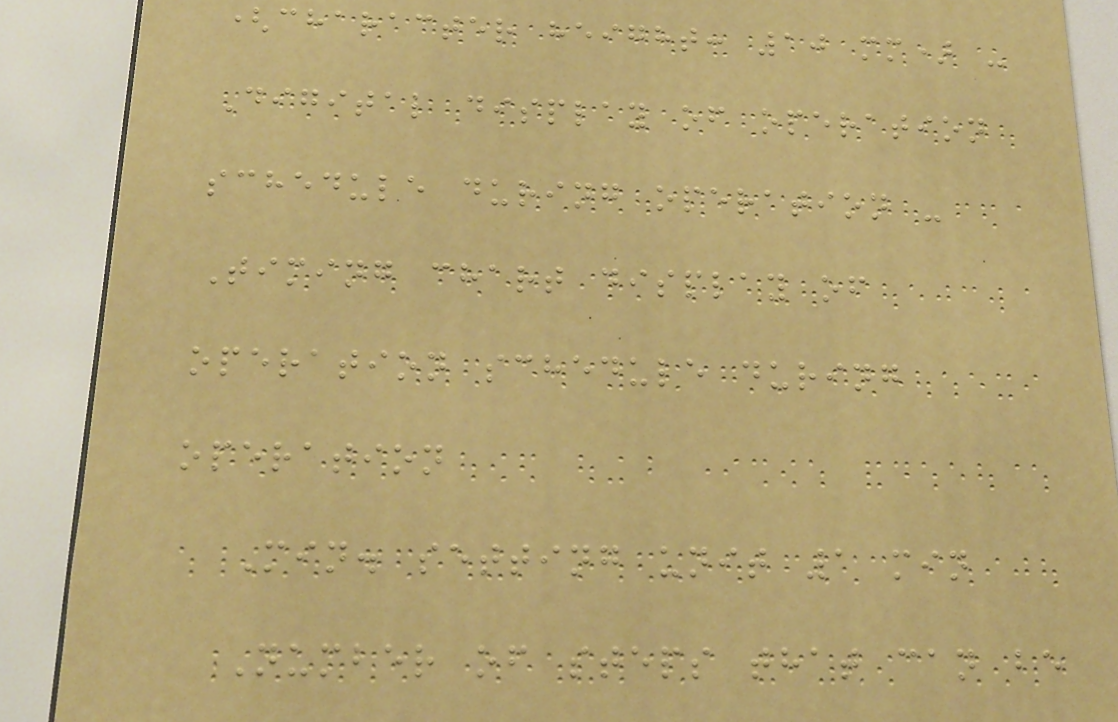(character height: 10 mm) -
Digital display of operation
schedule during operation -
Timing chart display of
operation schedule during
operation
Min. setting unit 1 min
Number of steps that can be
